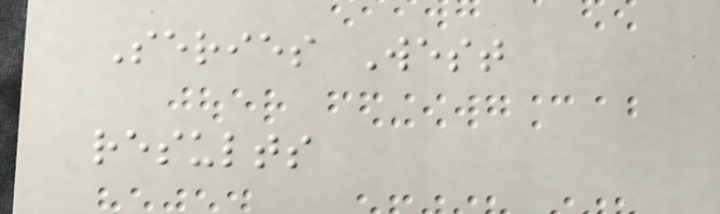Series West
results
